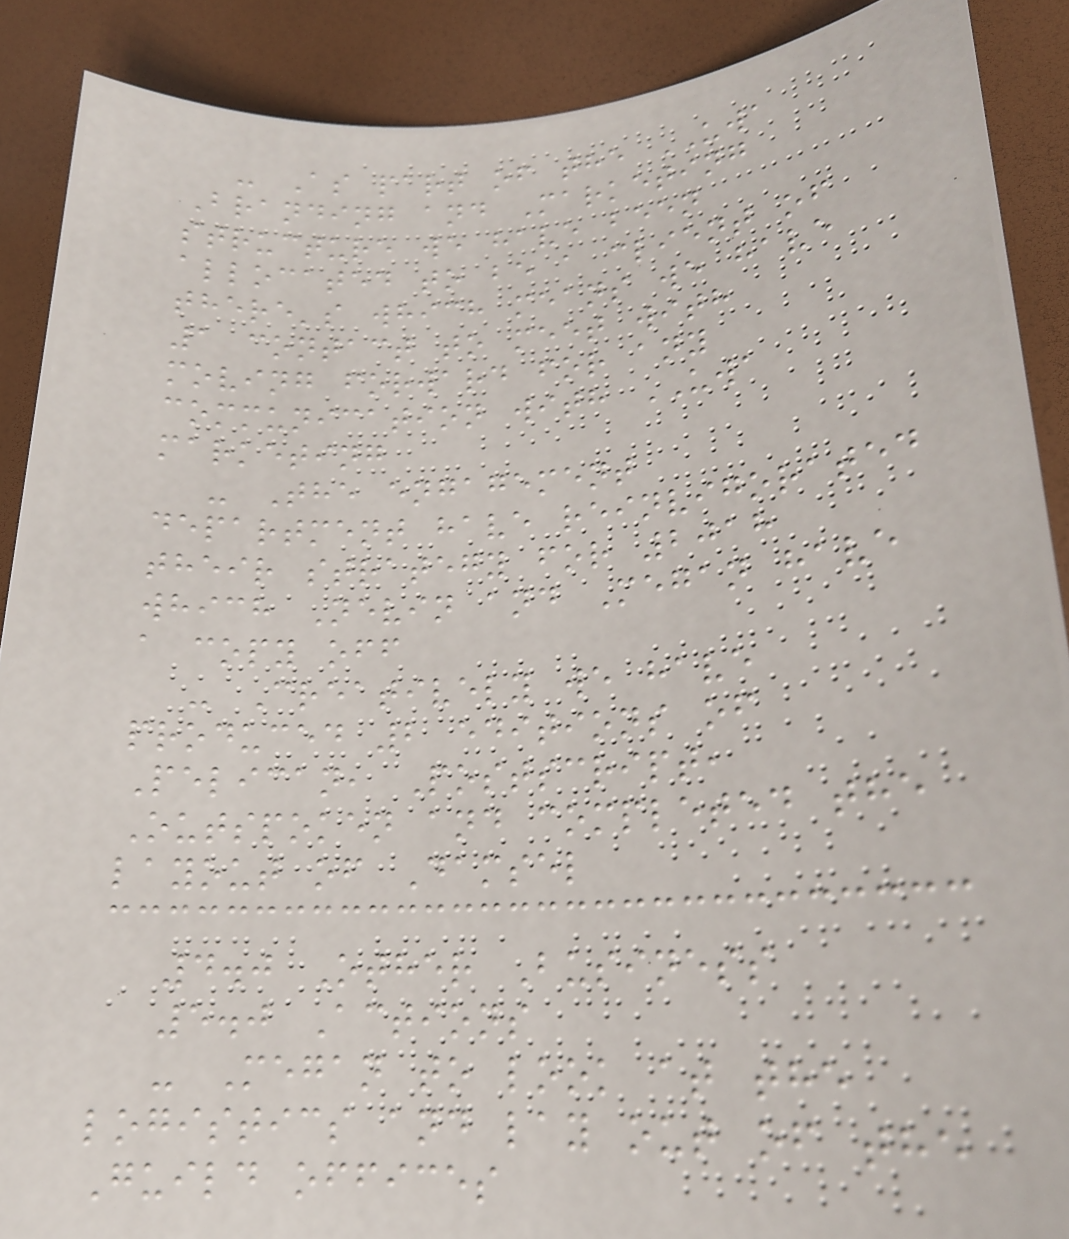- As part of the UWA
Branding and Marketing
structure we have been
allocated to be a client of
there's which means we have
1 contact to meet with
moving forward for any
communication with UWA
marketing
- The engagement
department have reinvigorated
their strategy for 2018
which Nevin and Megan have
a copy off
- Creatively we have
produced 2 editions of
Pelican, Postscript,
Outspoken and completed the
layout of Damsel
4.0 Other Business
5.0 Actions
- Megan to look at the
logistics and lay out of the
Guild offices
